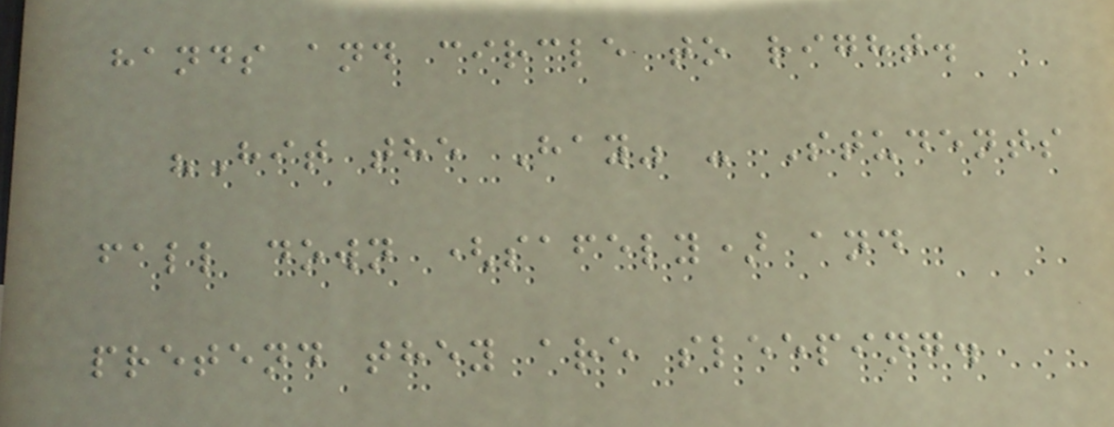hands and circle to right.
"Hit the Hay" - Students
fall down (safely) and
pretend they are sleeping.
